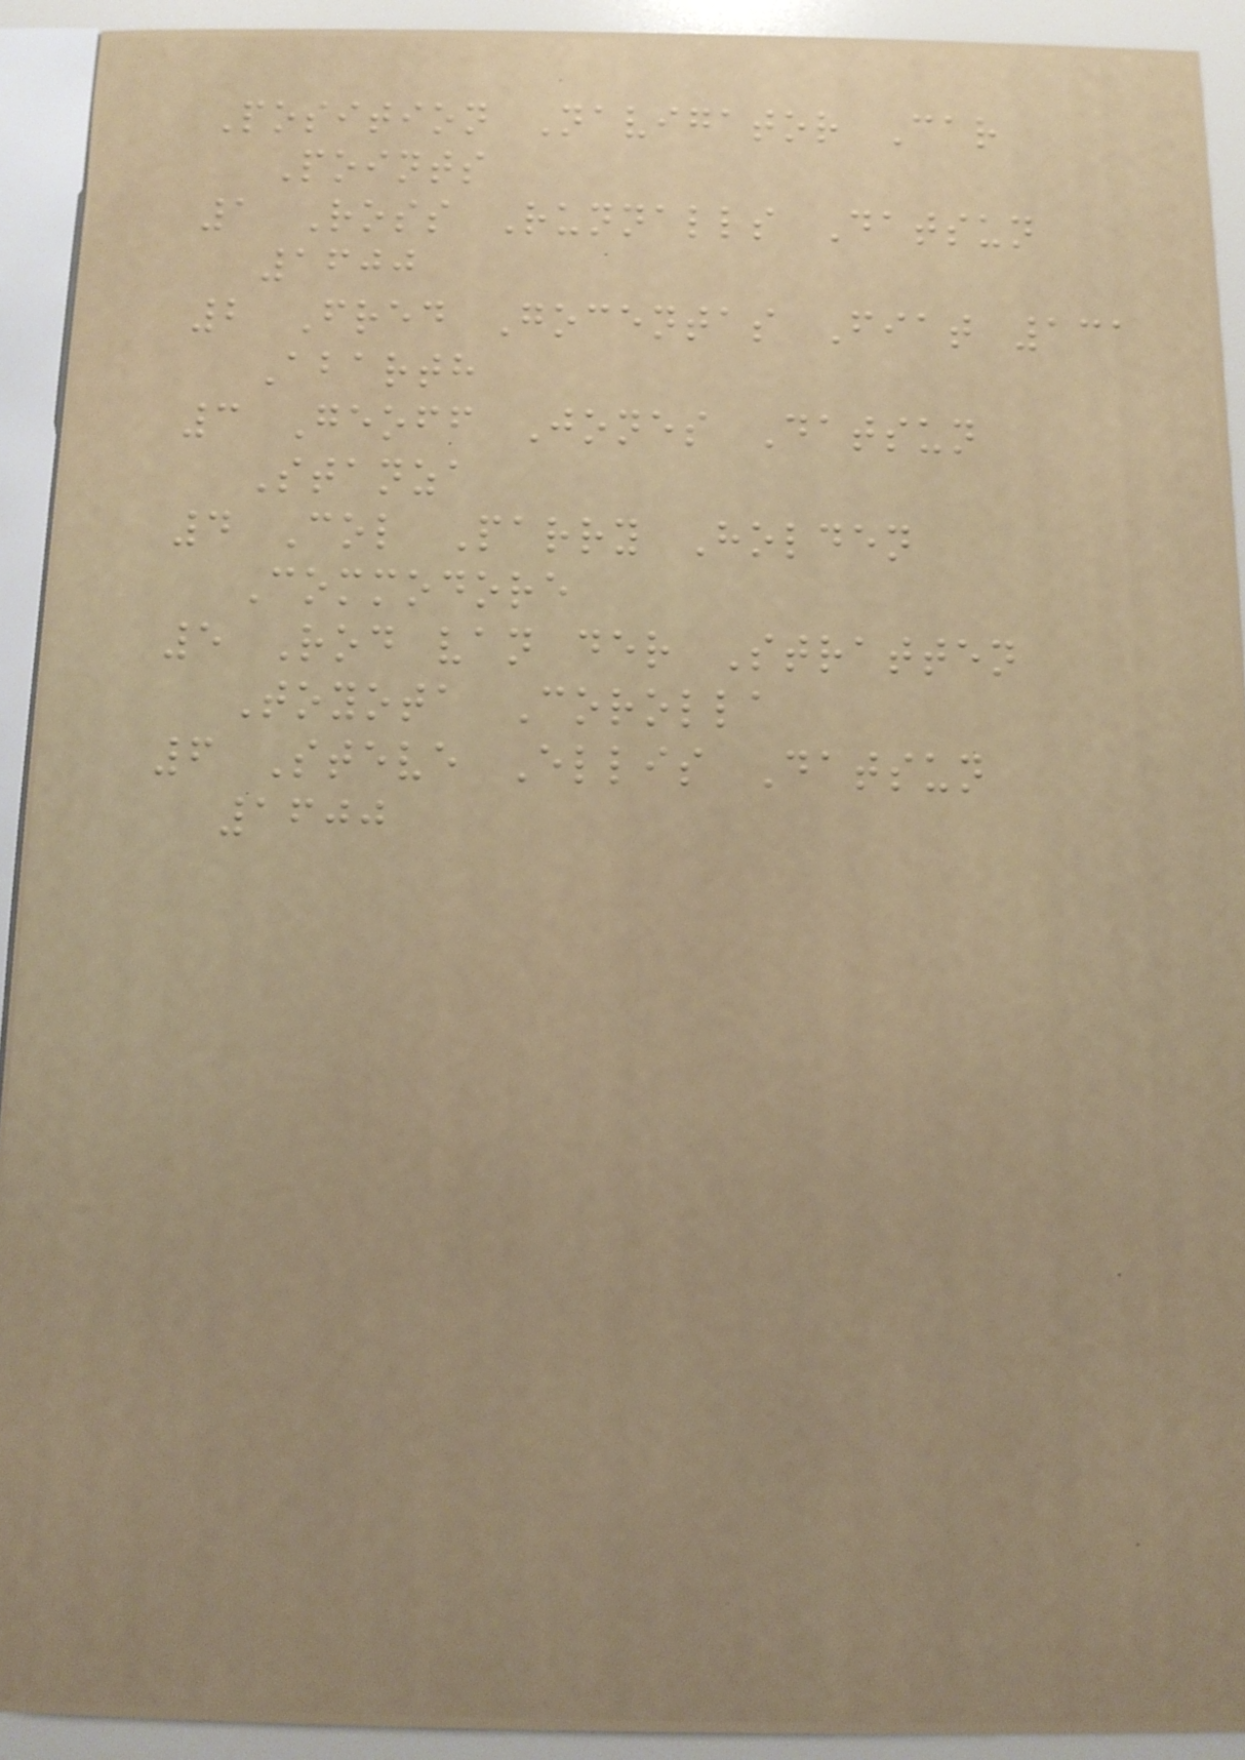Position Navigator Car
Points
1 Ross Runnalls Datsun
1600
2 Fred Gocentas Fiat 131
Abarth
3 Geoff Jones Datsun
Stanza
4 Col Parry Holden
Commodore
5 Rod van der Stratten
Toyota Corolla
6 Steve Ellis Datsun
1600
